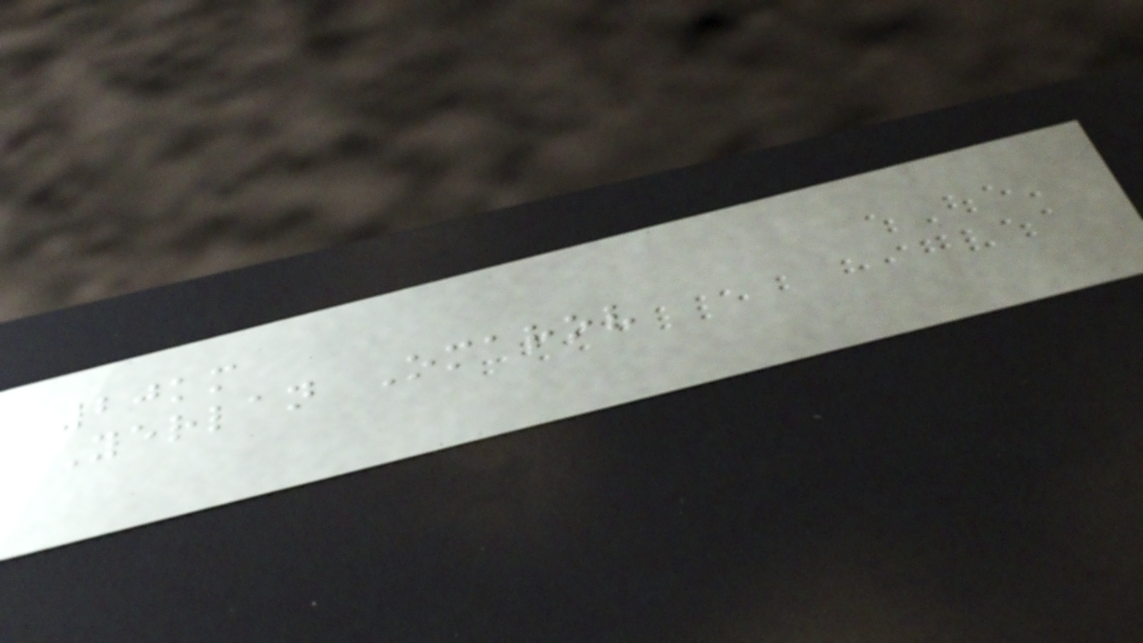20km
Yerlan Omarov
